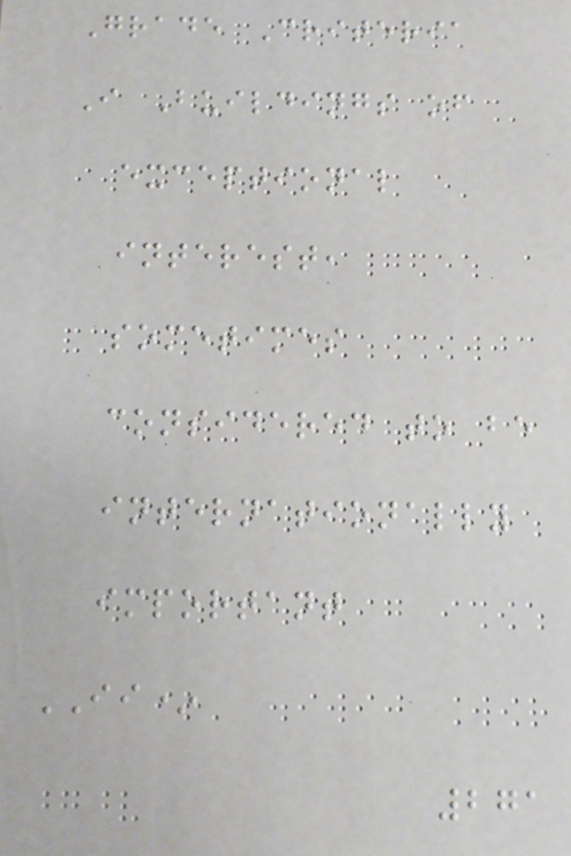Grade Criteria
I Buildings of
exceptional
interest,
sometimes
considered to be
internationally
important
II*
271
